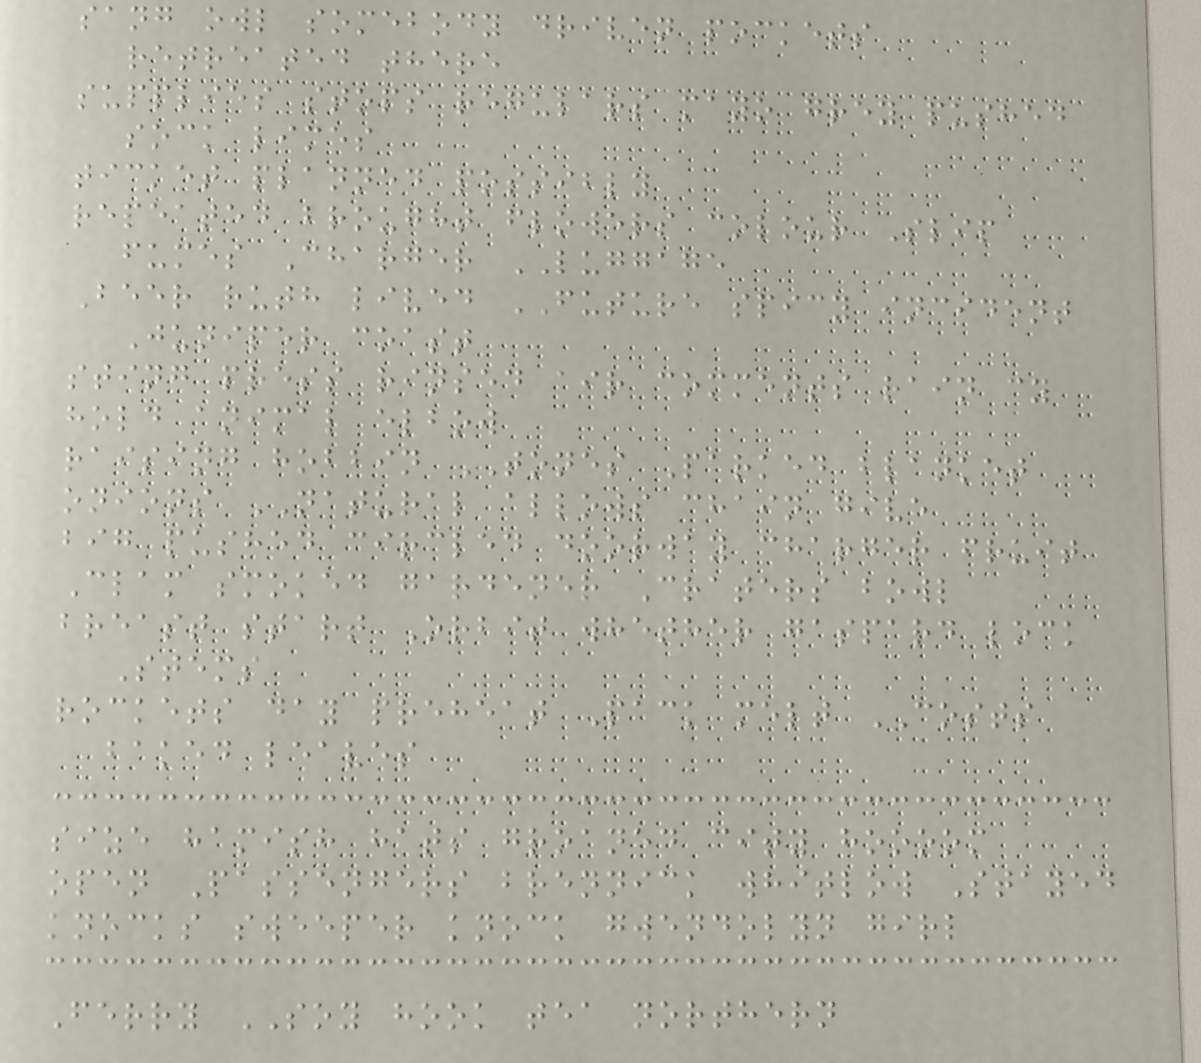sang owl somebody driven pockets
retreated there
supplies stops regulars mayo grey pushed
sock limes
ticket planned possibly
repeated brought flowers colour Slip
fumes Charger LUGGAGE
Beer ruth lived FUTURE spicy incident
Juniper coast
sting press rinsed air comments rain cy
hold animal elbow
raising hobbin TONES Parked blanket
onions NATURAL allows chain give
big pushed circled doorway charger fruit
Clam smoked gardener Craters bowl
breast start Orbit whether gaspard lock
Stems
rockets day preheat Pack melt COSTS
baked leaves
size hamish hats groaned city hoooom
open Passengers brennick whitlow Stayed
knocks sweeper knock gwendolyn girl
Ferry SOY hook tea northern
